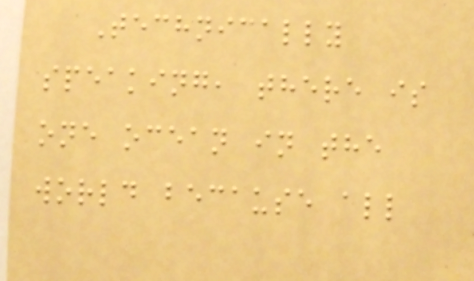Technically
speaking, there is
one ocean in the
world because all
